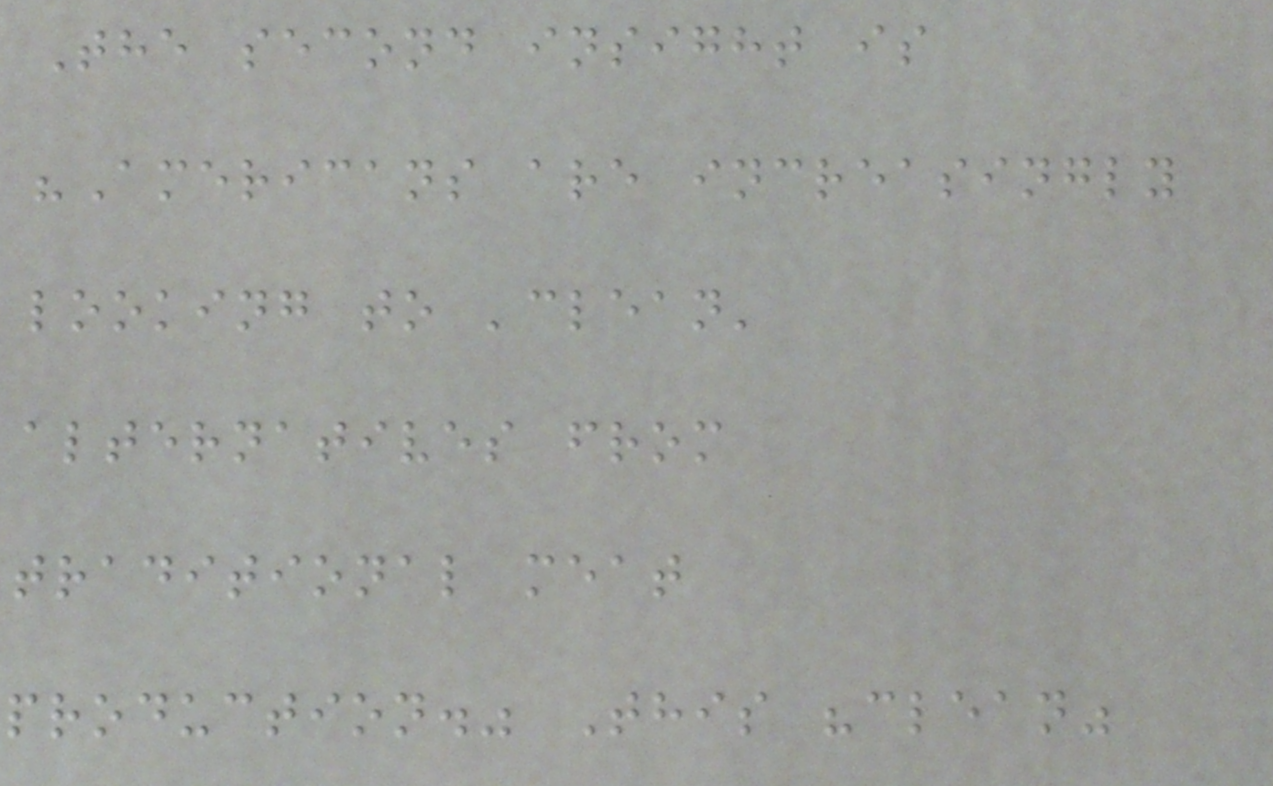The second insight is
"Americans are increasingly
looking to 'clean'
alternatives from
traditional meat
production." This "clean"
